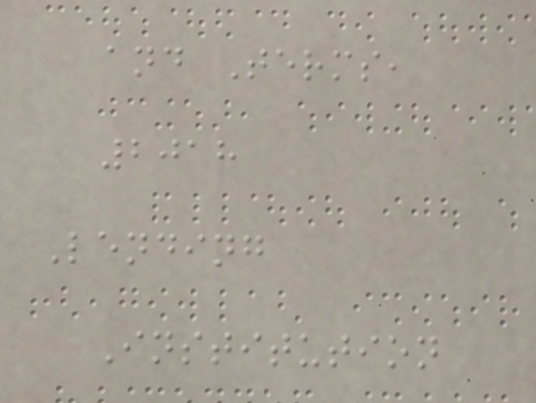and Terms,
2018
Lending
Institution
